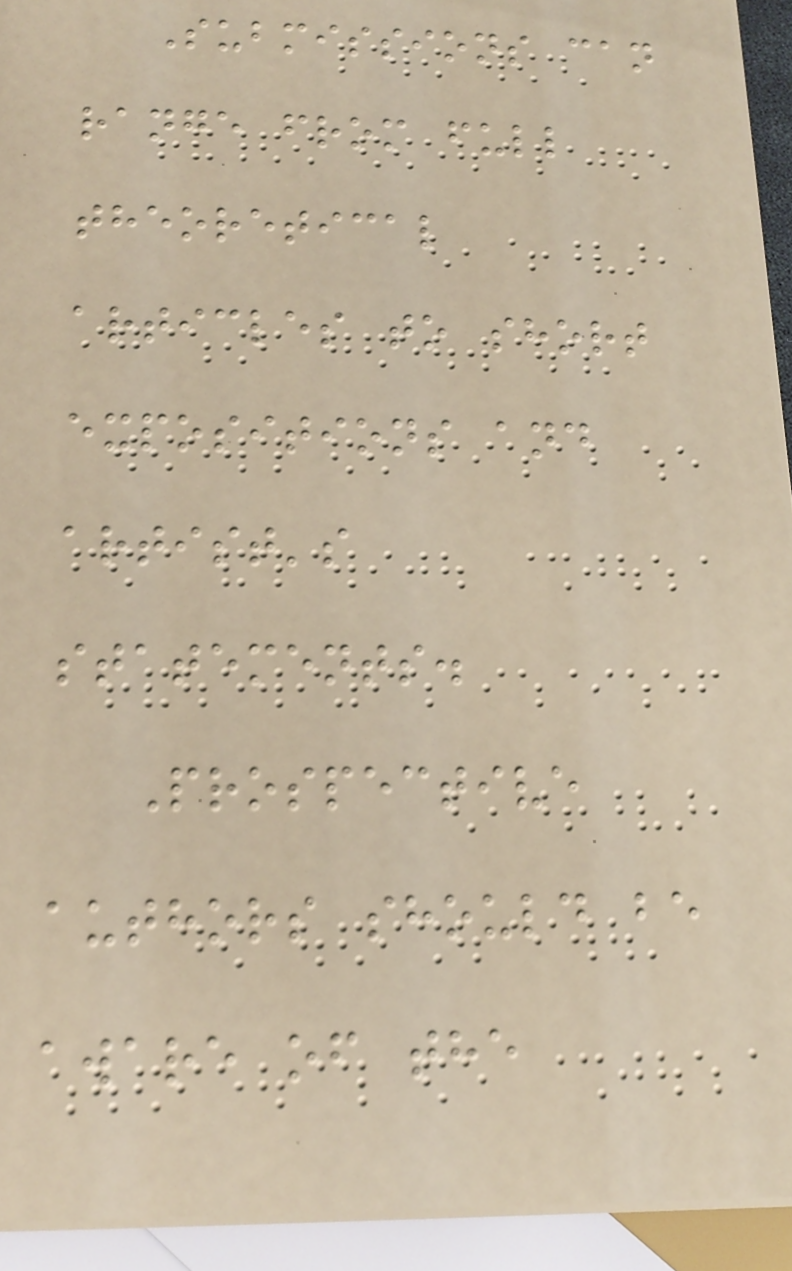Submissions can
range from full
theoretical
articles to short
expositions and
artist's
statements.
Prospective
authors should be
aware of the
